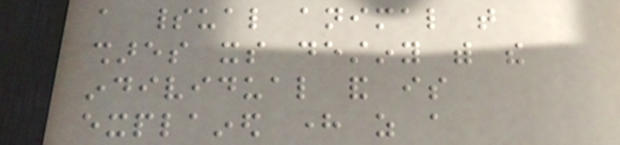a spiritual animal that
shares its destiny with the
individual and is
explained here as a
